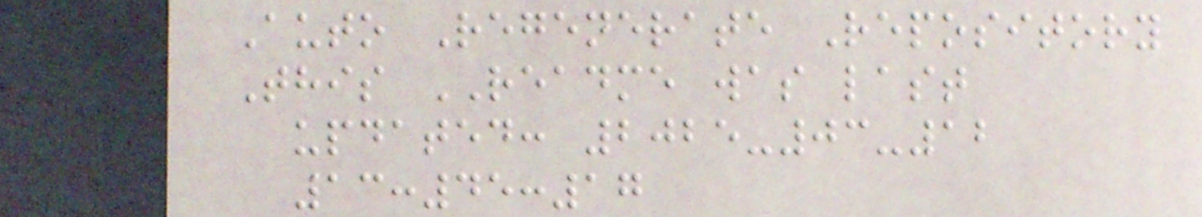Auto Regenerate Repository
This README was last
updated: 2025-03-12
13:45:17
